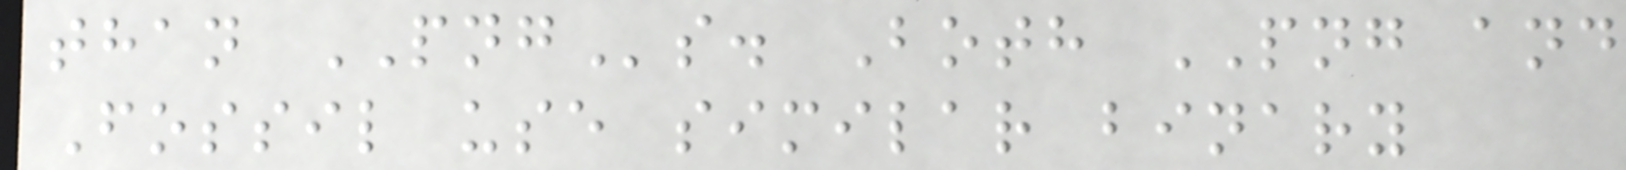than PNGs. Both PNG and
Fossil use similar binary
